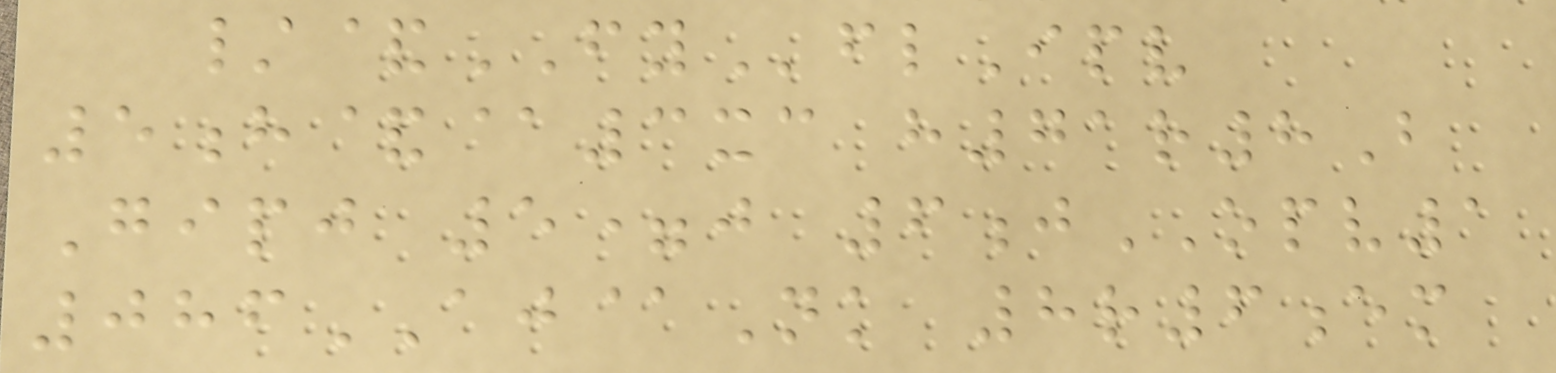/&FYflIpv
5h&@3xc h71r8B
Gipj 5=j 6jOPV1
086AJ@Nk 8r6em
